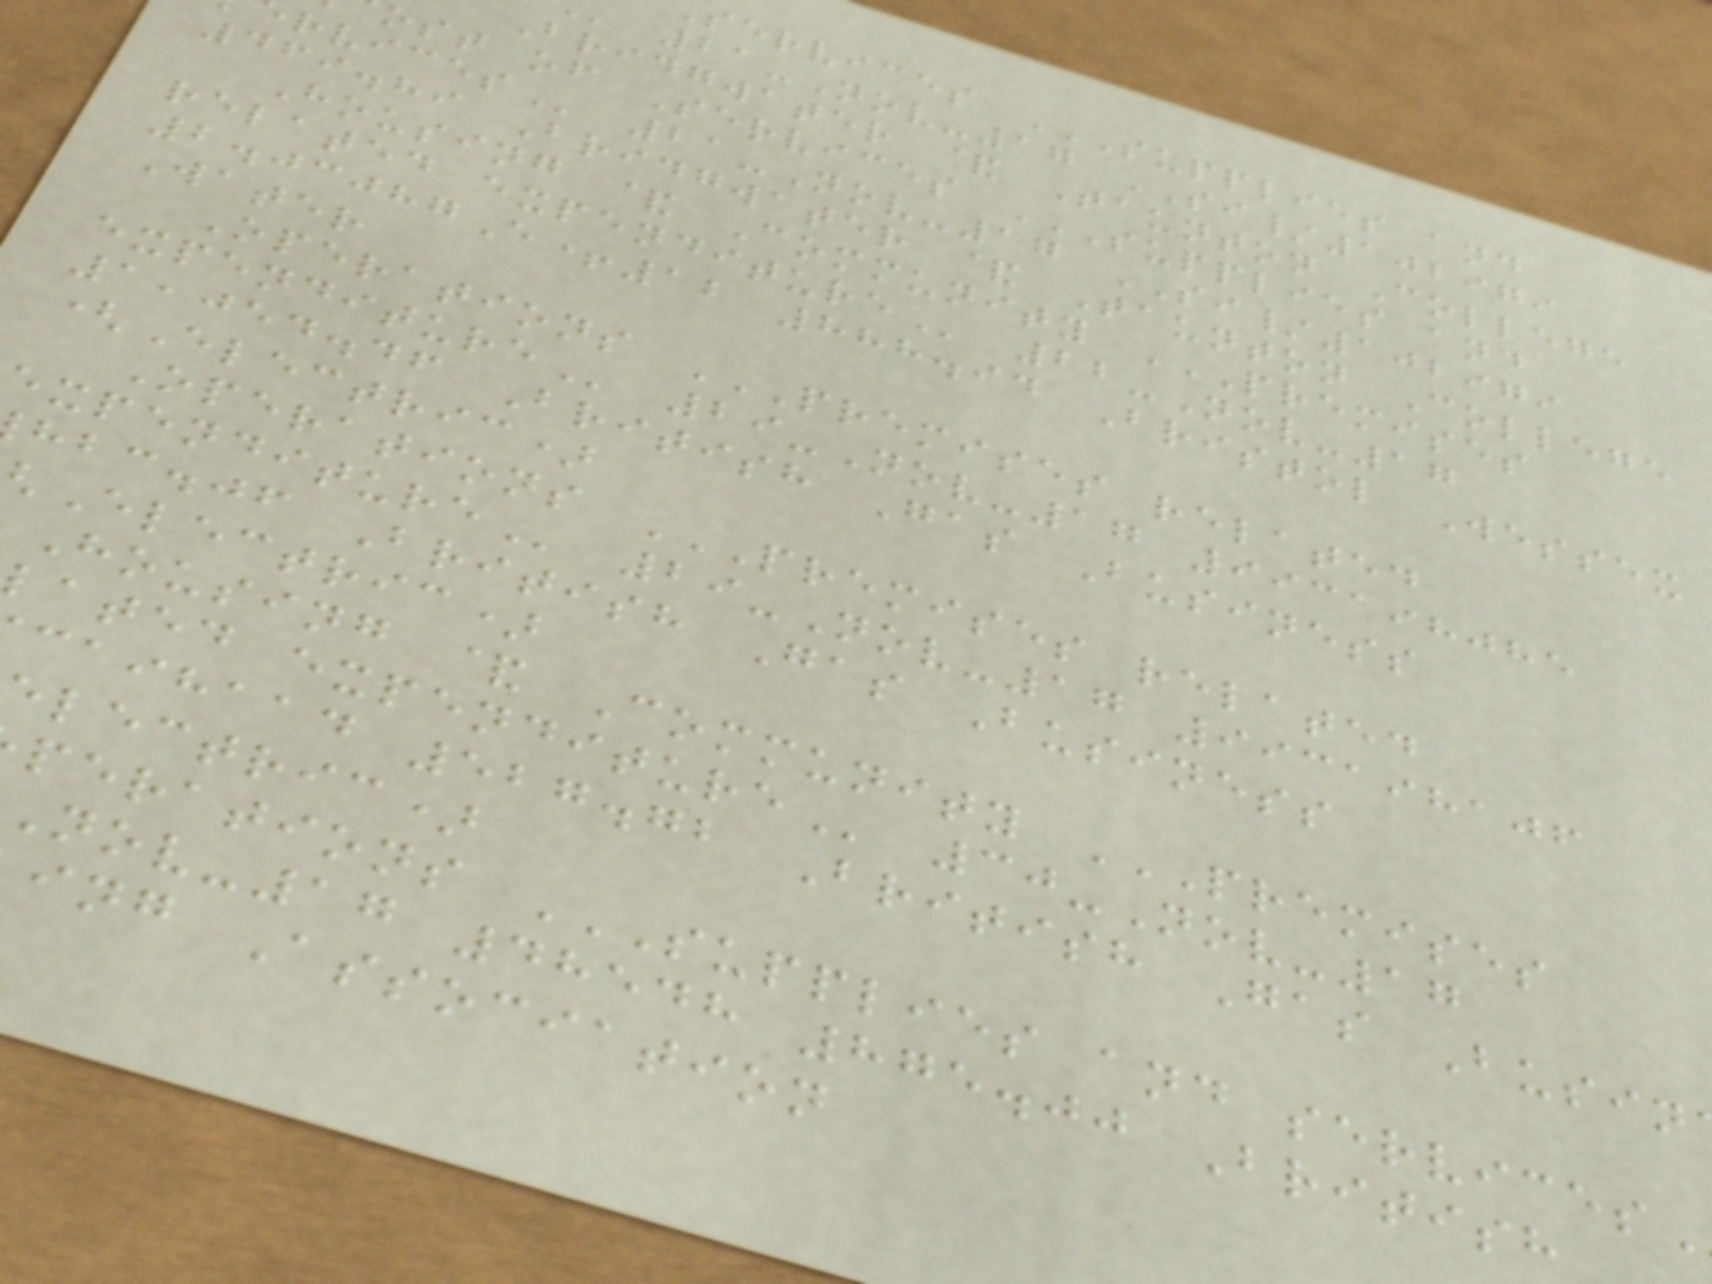21-Nov-17 SI/102979
Bridgwater & Taunton College
21-Nov-17 SI/102979
469.89 Bridgwater & Taunton College
Housing & Community PREMISES
2.03087E+12 888.94 Bristol Wessex
Water
Operations PREMISES RELATED
29-Nov-17 993198085
1,054.46 British Gas Business
(Electric)
Operations PREMISES RELATED
29-Nov-17 993198106
hbc.jf British Gas Business
Electric)
Housing & Community PREMISES
caihaad 527.72 British Gas Busin
electric)
nov-17 48548 875.00 British
ing Association
